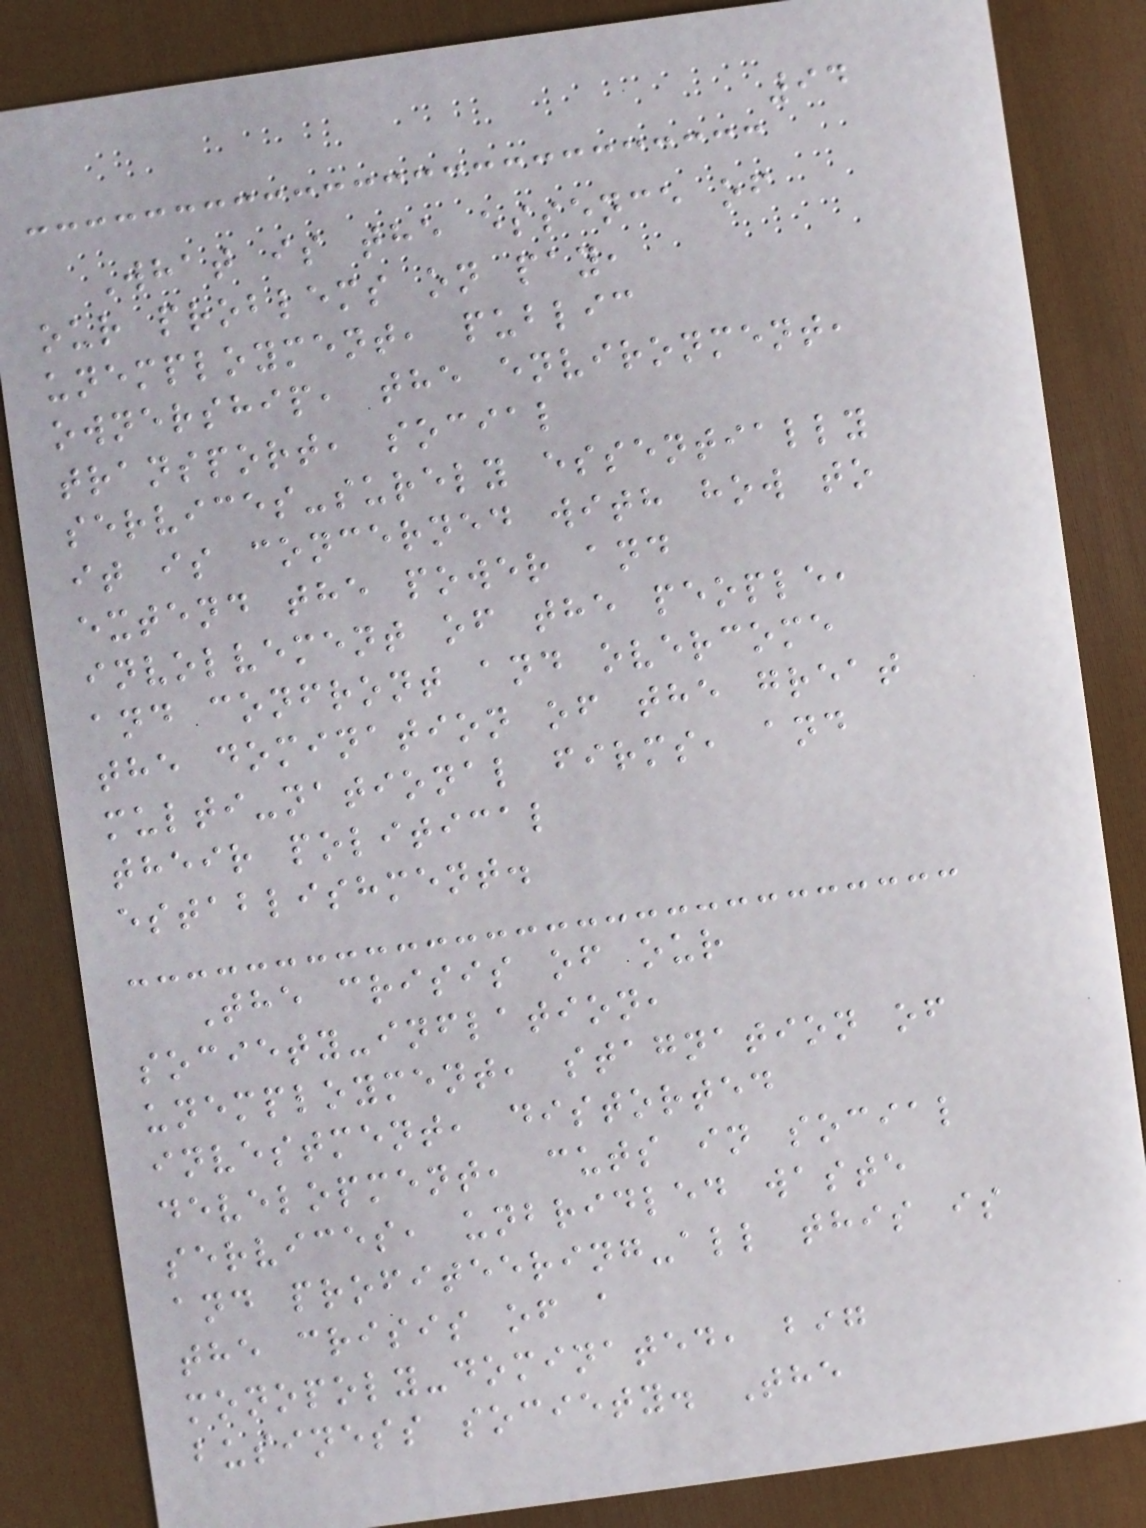94
What is the essence of
our problems on pay,
unemployment, public
ownership, the environment,
transport, social
services-surely essentially
it is concerned with how to
extend the power and
involvement of the people,
and confront and overcome
the domination of the great
multi-national firms, and
their political
establishment.
The crisis of our
society-inflation,
unemployment, stagnation of
investment, distorted
development, cuts in social
services, unbridled waste
and profiteering-all this is
the crisis of a
monopoly-dominated, big
business society. The
